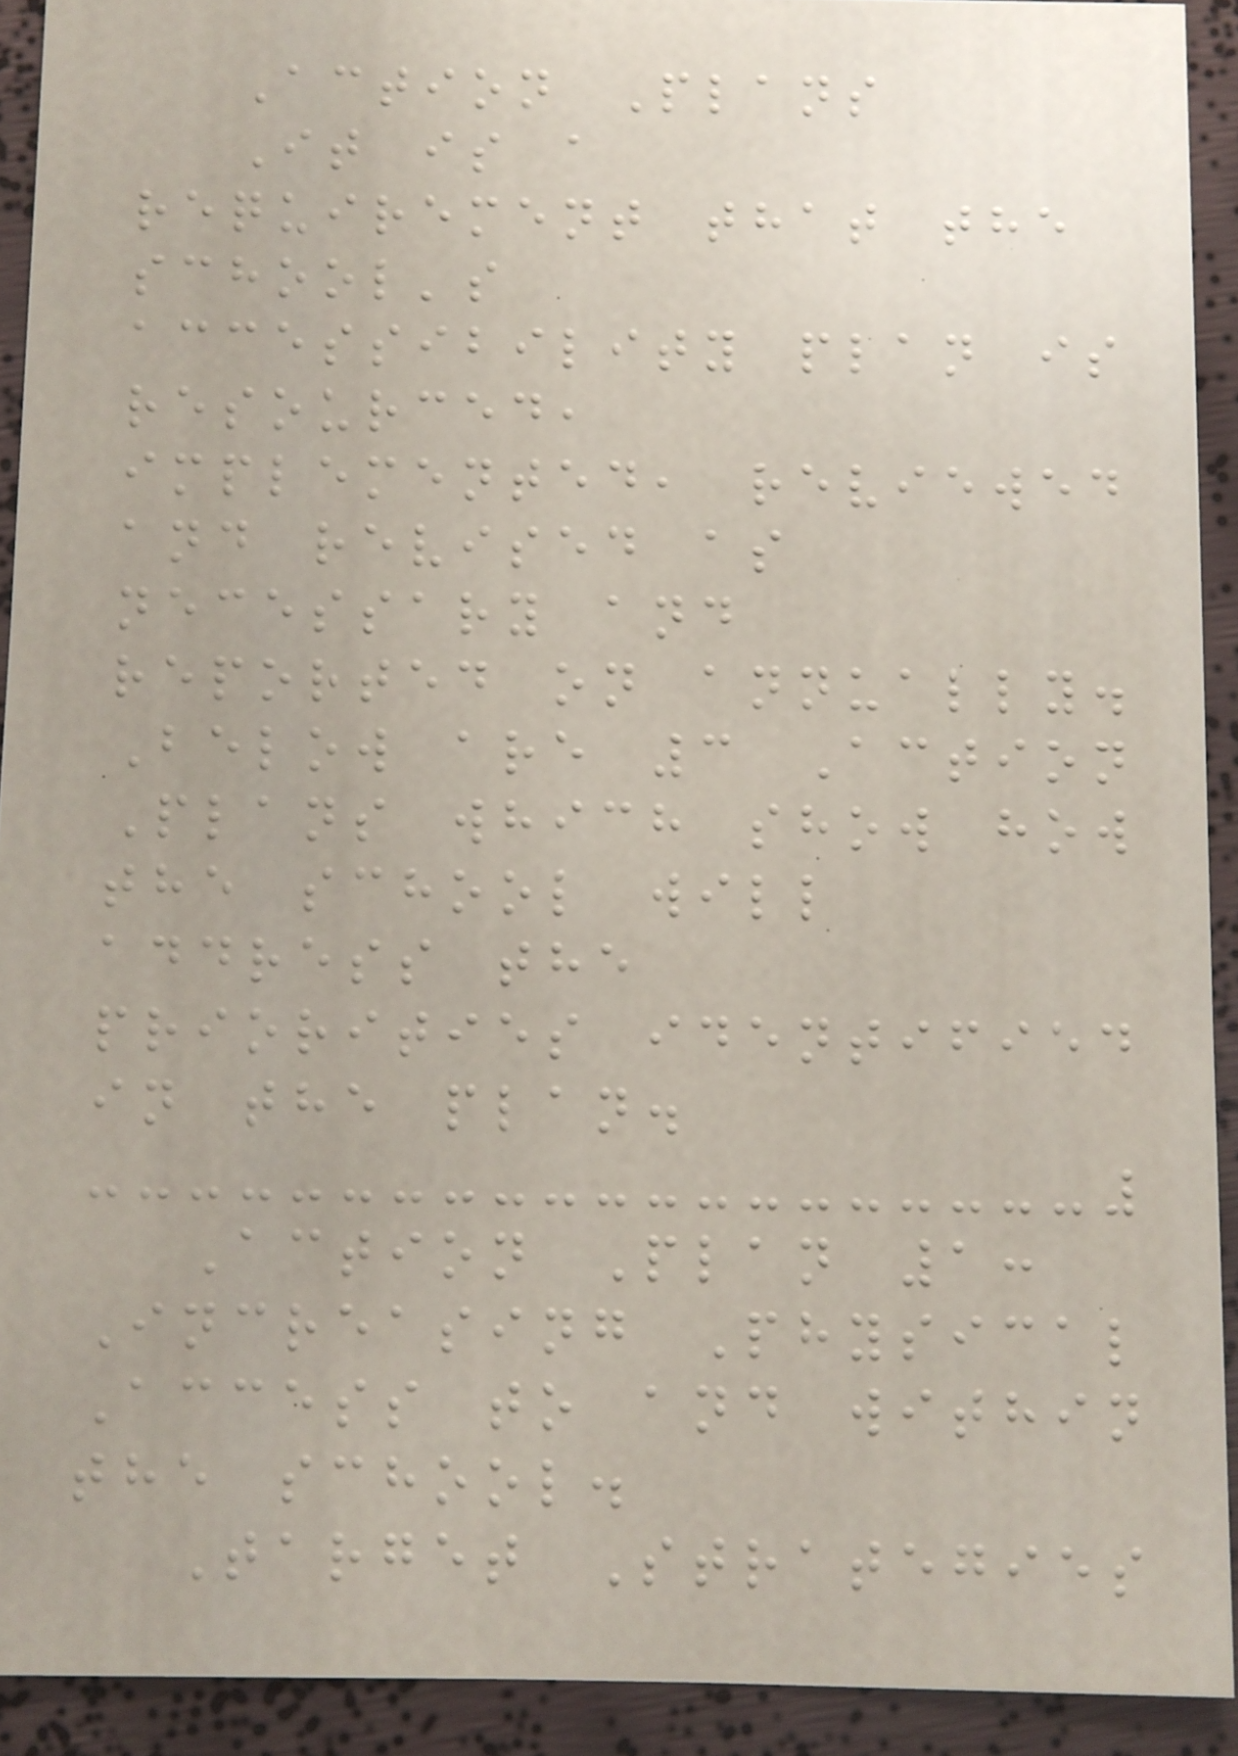Action Plans
It is a
requirement that the
school's
accessibility plan is
resourced,
implemented, reviewed
and revised as
necessary and
reported on annually.
Below are 3 Action
Plans which show how
the school will
address the
priorities identified
in the plan.
Action Plan 1:
Increasing Physical
Access to and within
the school.
Target Strategies
